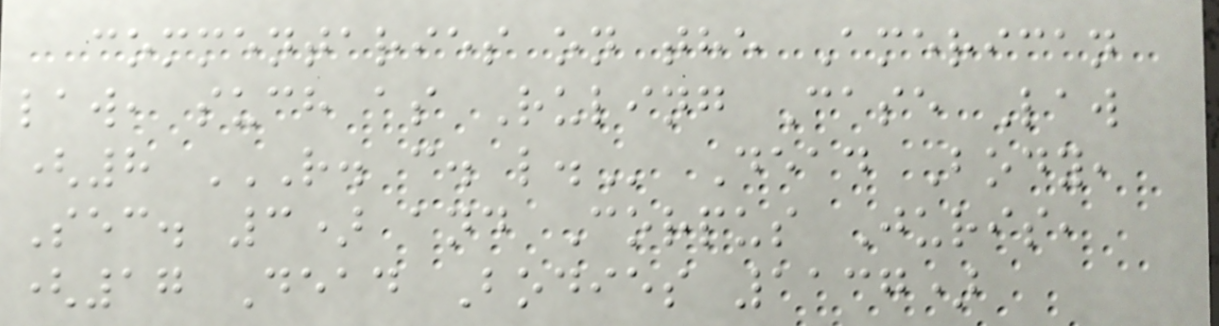commentaries on the American
law, such as Ruling Case Law
(8 R. C. L. Dead Body,
Sec. 3) and Corpus Juris,
(17 Dead Bodies 1137)
